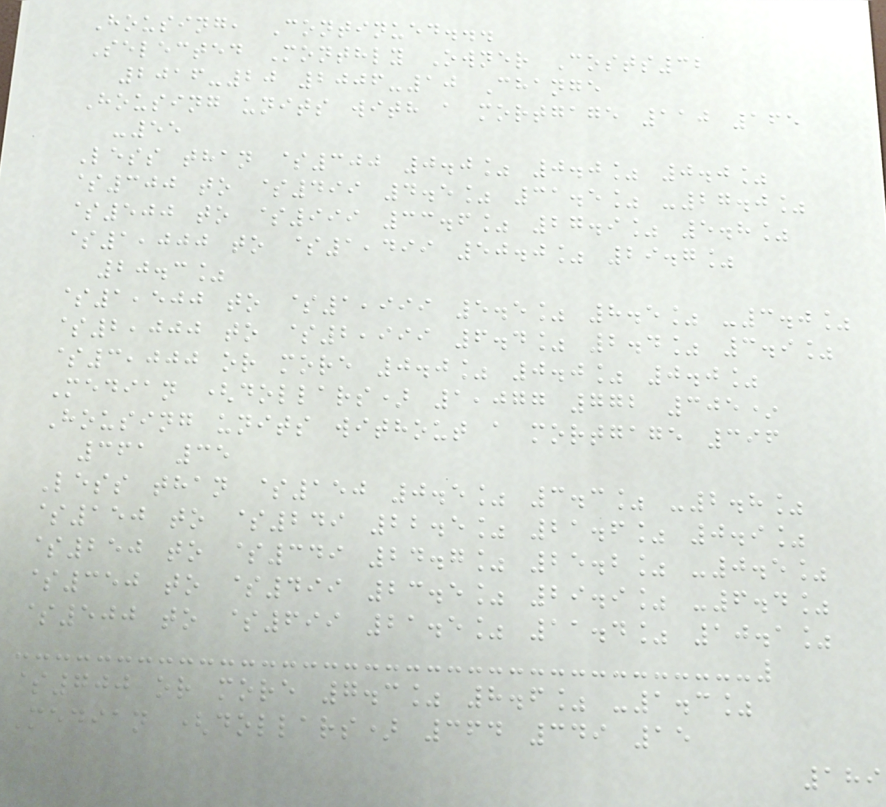Housing, Continued...
Selected Monthly Owner Costs32
2016-20 2006-10 Change
Housing units with a mortgage 110 165
-55
Less than $300 0.0% 0.0% 0.0%
$300 to $499 4.5% 31.5% -27.0%
$500 to $999 33.6% 27.9% 5.8%
$1,000 to $1,499 50.0% 29.7%
20.3%
$1,500 to $1,999 5.5% 8.5% -3.0%
$2,000 to $2,999 6.4% 2.4% 3.9%
$3,000 or more 0.0% 0.0% 0.0%
Median (dollars) 1,077 772 305*
Housing units without a mortgage 396
361 35
Less than $150 0.5% 3.3% -2.8%
$150 to $249 22.5% 21.6% 0.9%
$250 to $349 24.7% 25.2% -0.5%
$350 to $499 23.5% 29.9% -6.4%
$500 to $699 21.5% 11.4% 10.1%
$700 or more 7.3% 8.6% -1.3%
Median (dollars) 364 349 15
189
